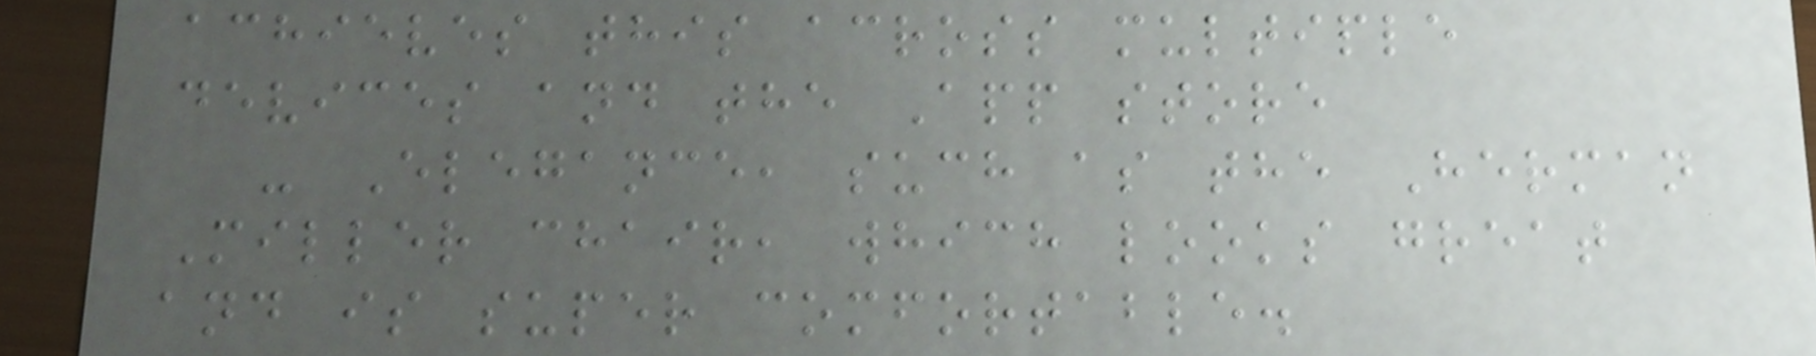achieves this across multiple
devices and the App store
- Elegance, such as the Herman
Miller chair, which looks great
and is super comfortable.
